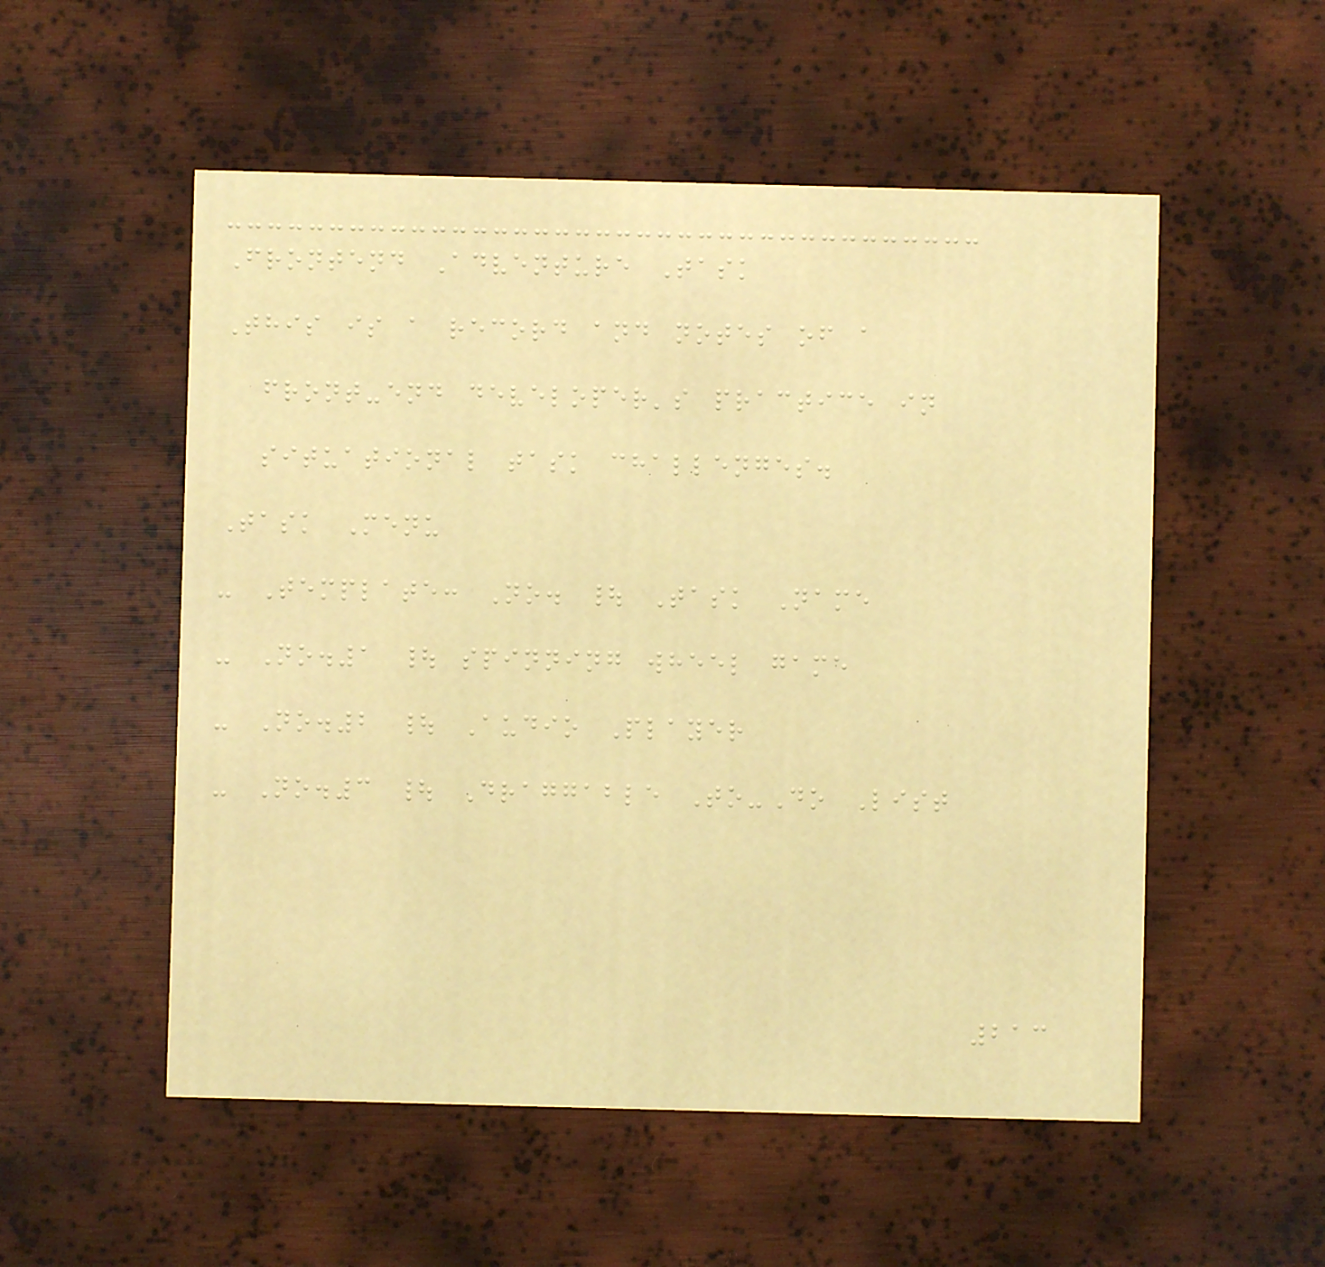Frontend Adventure Task
This is a record and notes of a
front-end developer's practice in
situational task challenges.
Task Menu
- Template: No. | Task Name
- No.1 | spinning wheel game
- No.2 | Audio Player
- No.3 | Draggable To-Do List
213
